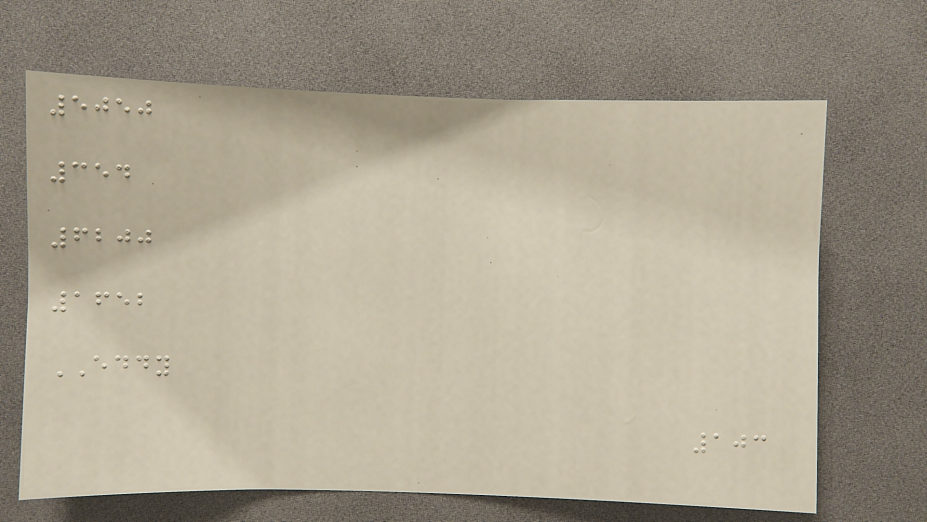5050
354
6200
1652
EDDY
103
